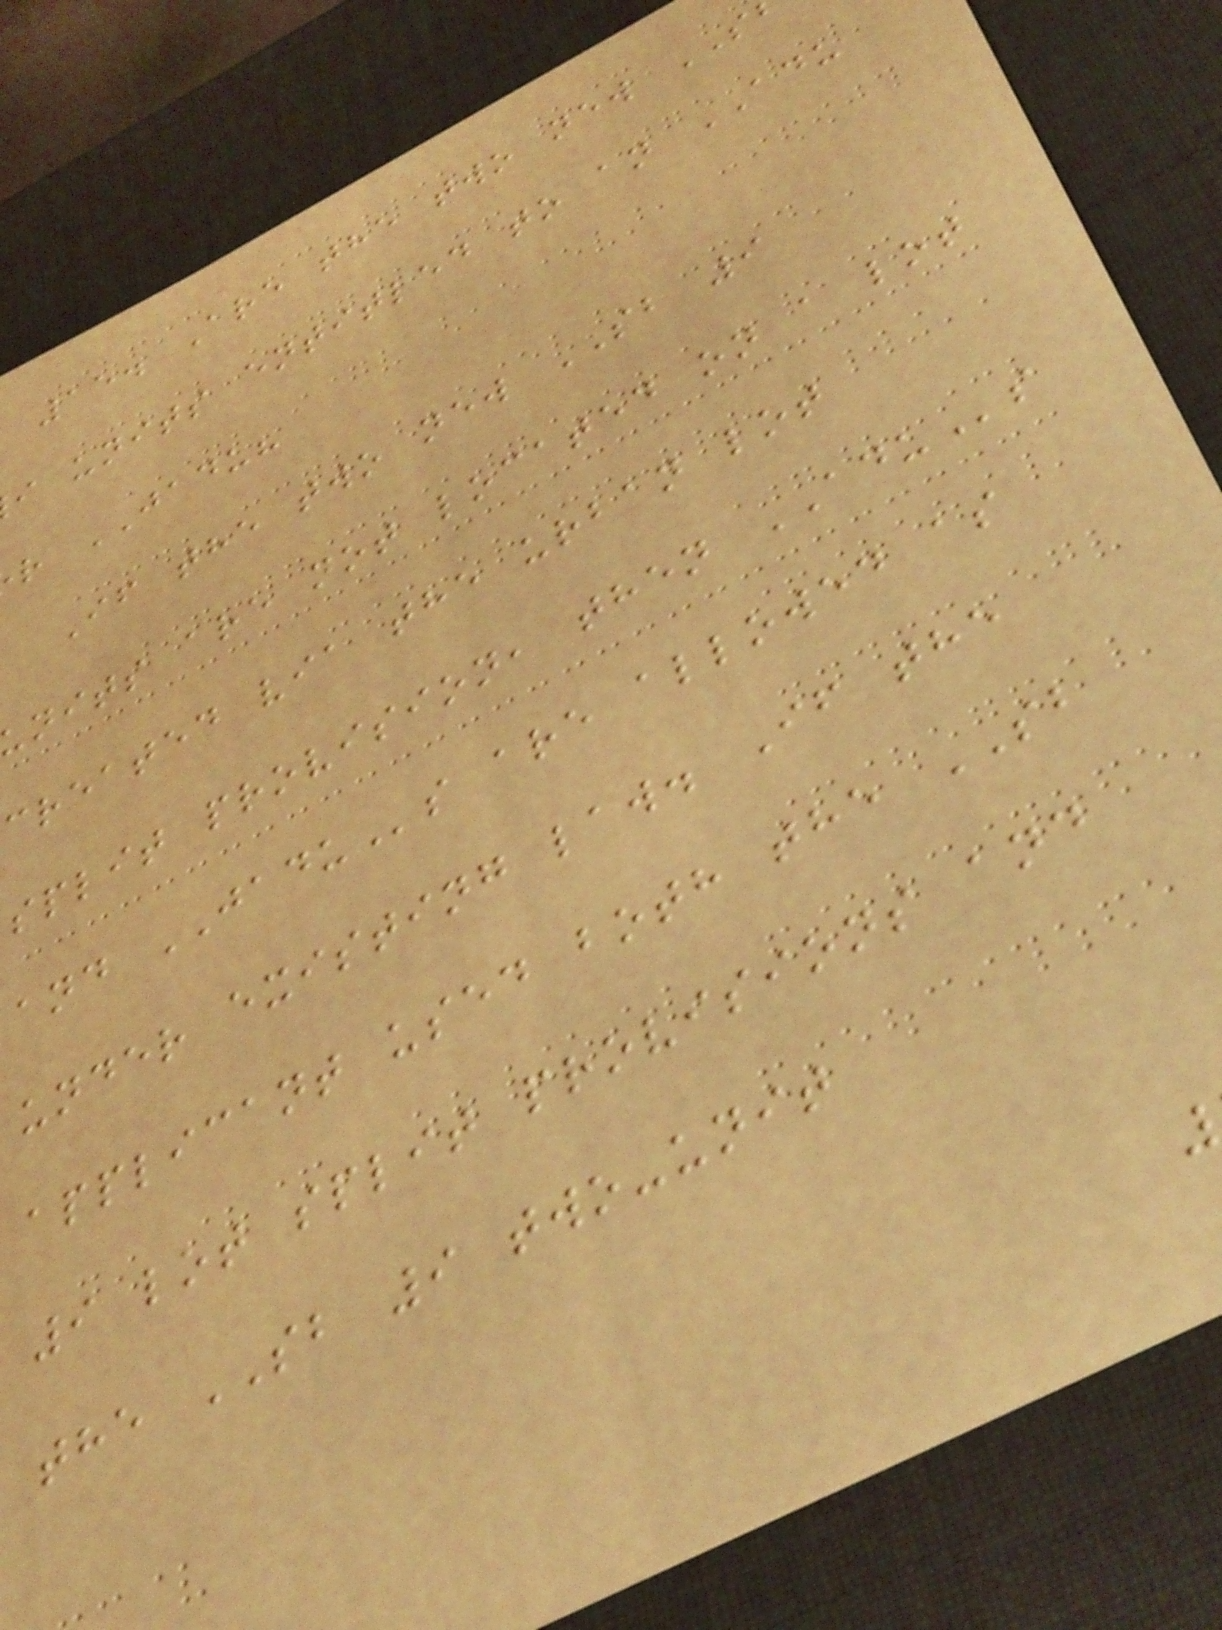15. Are the two new
i units entitled to an ADU
r JADU?
If the two new SB 9
nits are not located on a lot
created via the urban lot
split provision, then ADUs
and JADUs are allowed as
under existing law. If the
applicant used both the SB
9 lot split provisions and
the SB 9 two-unit
